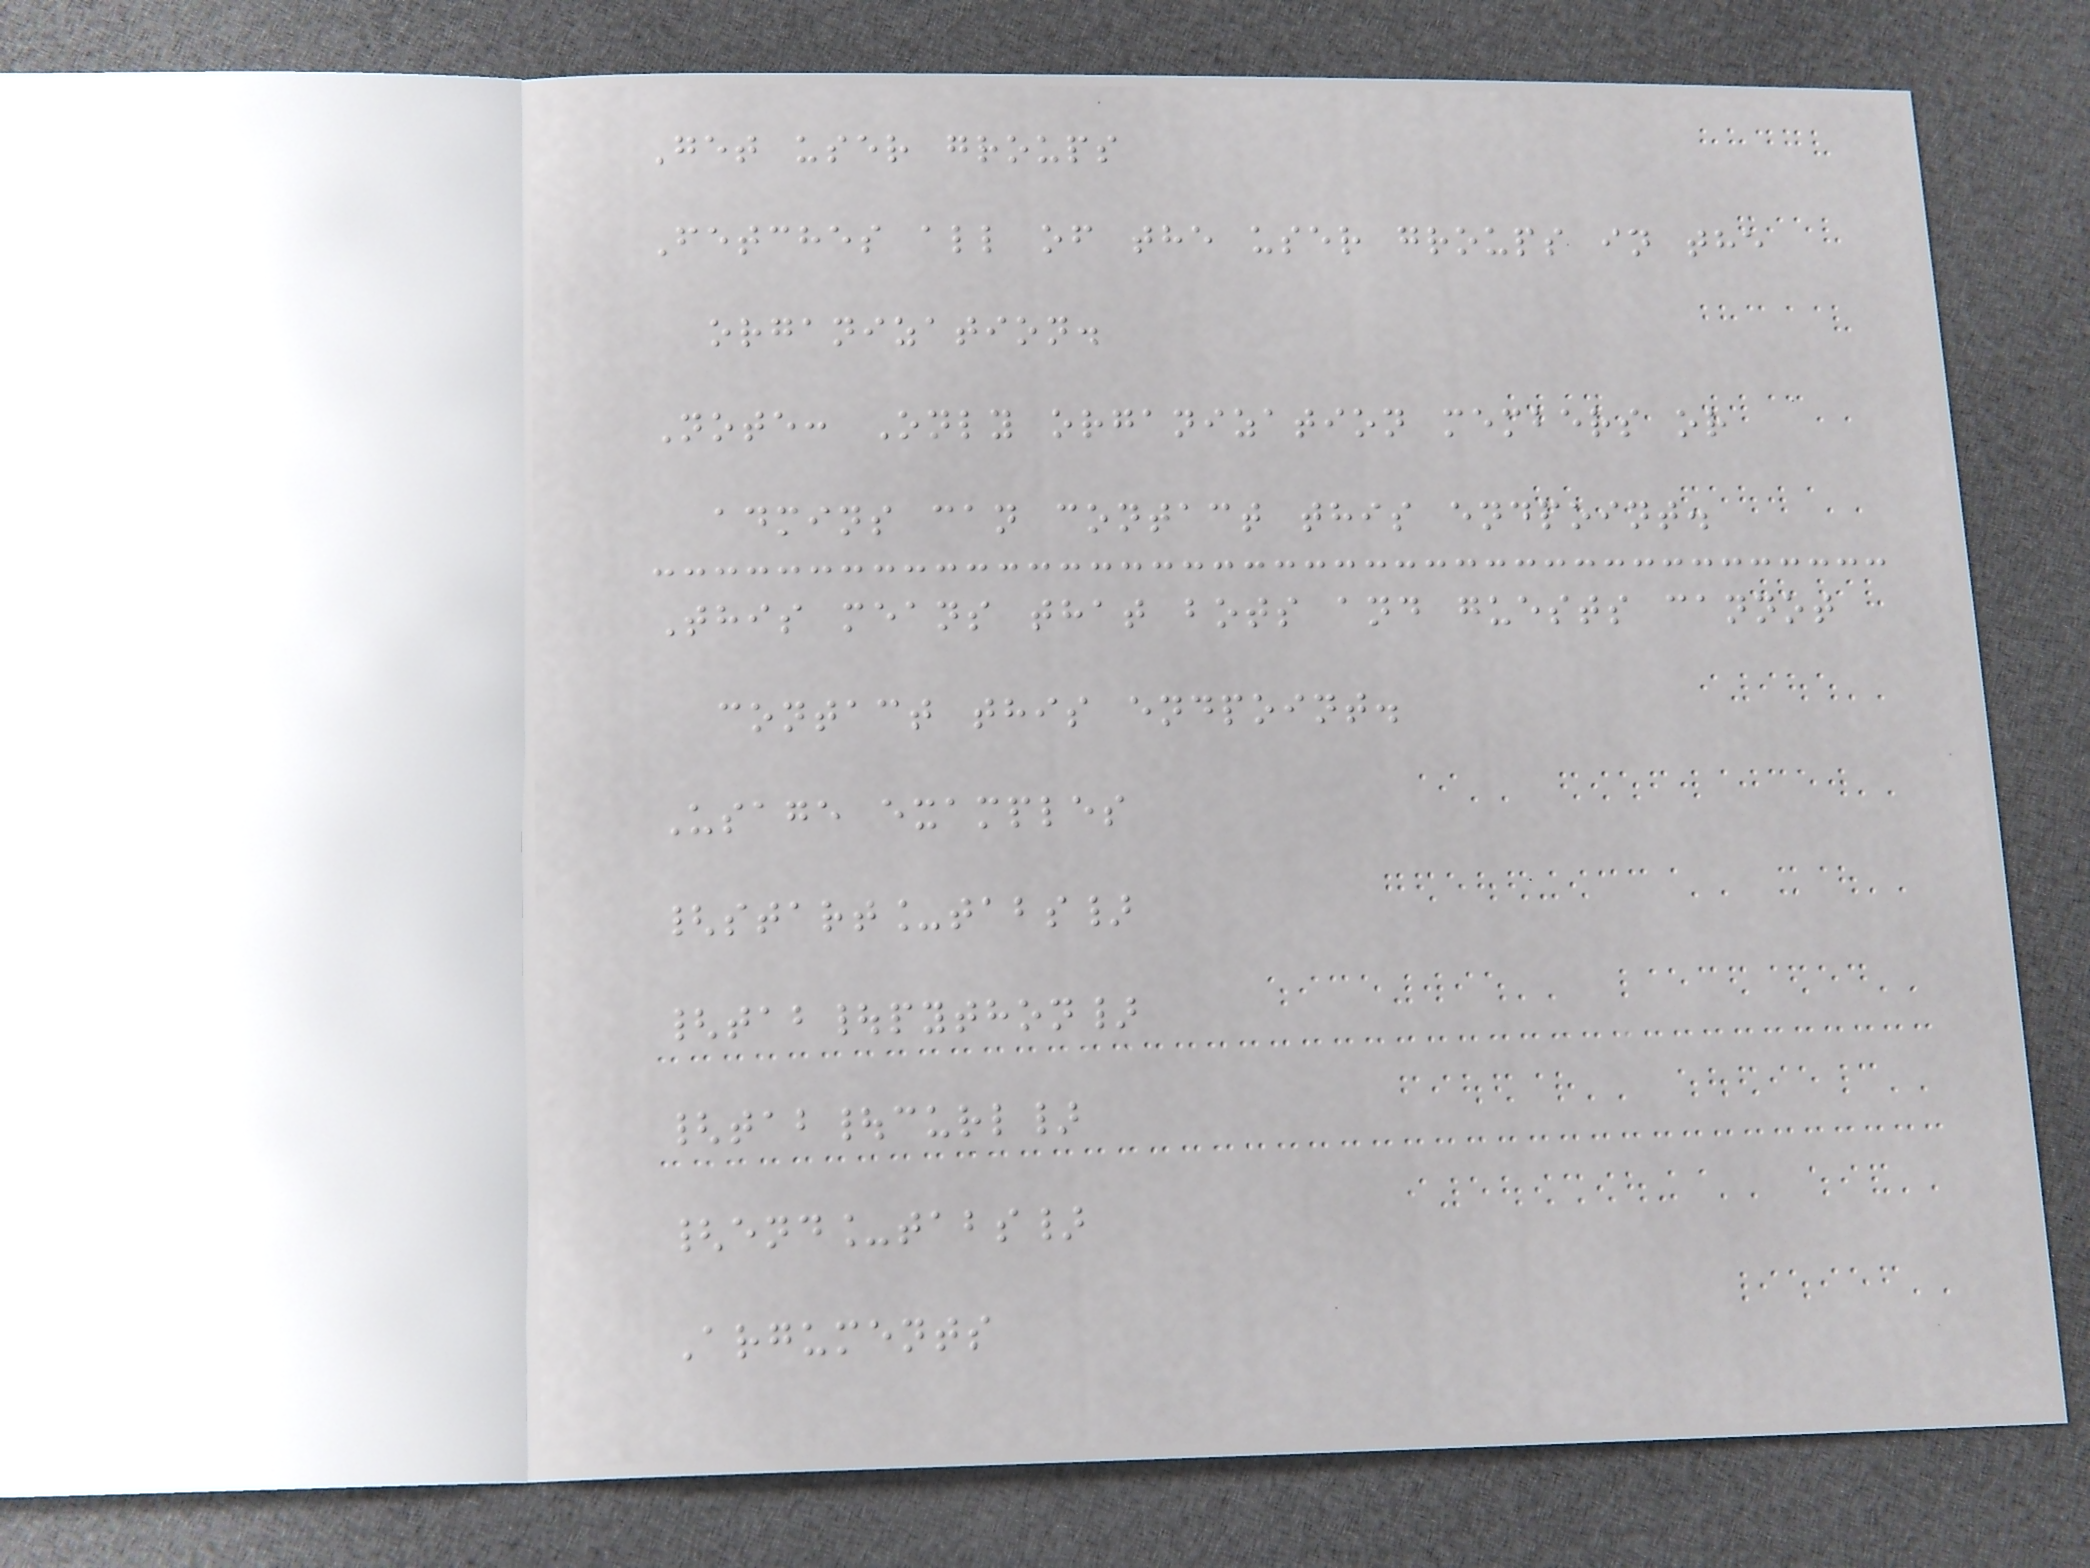Get user groups
Fetches all of the user groups in the
organization.
Note: Only organization members or
admins can contact this endpoint.
This means that bots and guests cannot
contact this endpoint.
Usage examples
{start_tabs}
{tab|python}
{tab|curl}
{end_tabs}
Arguments
